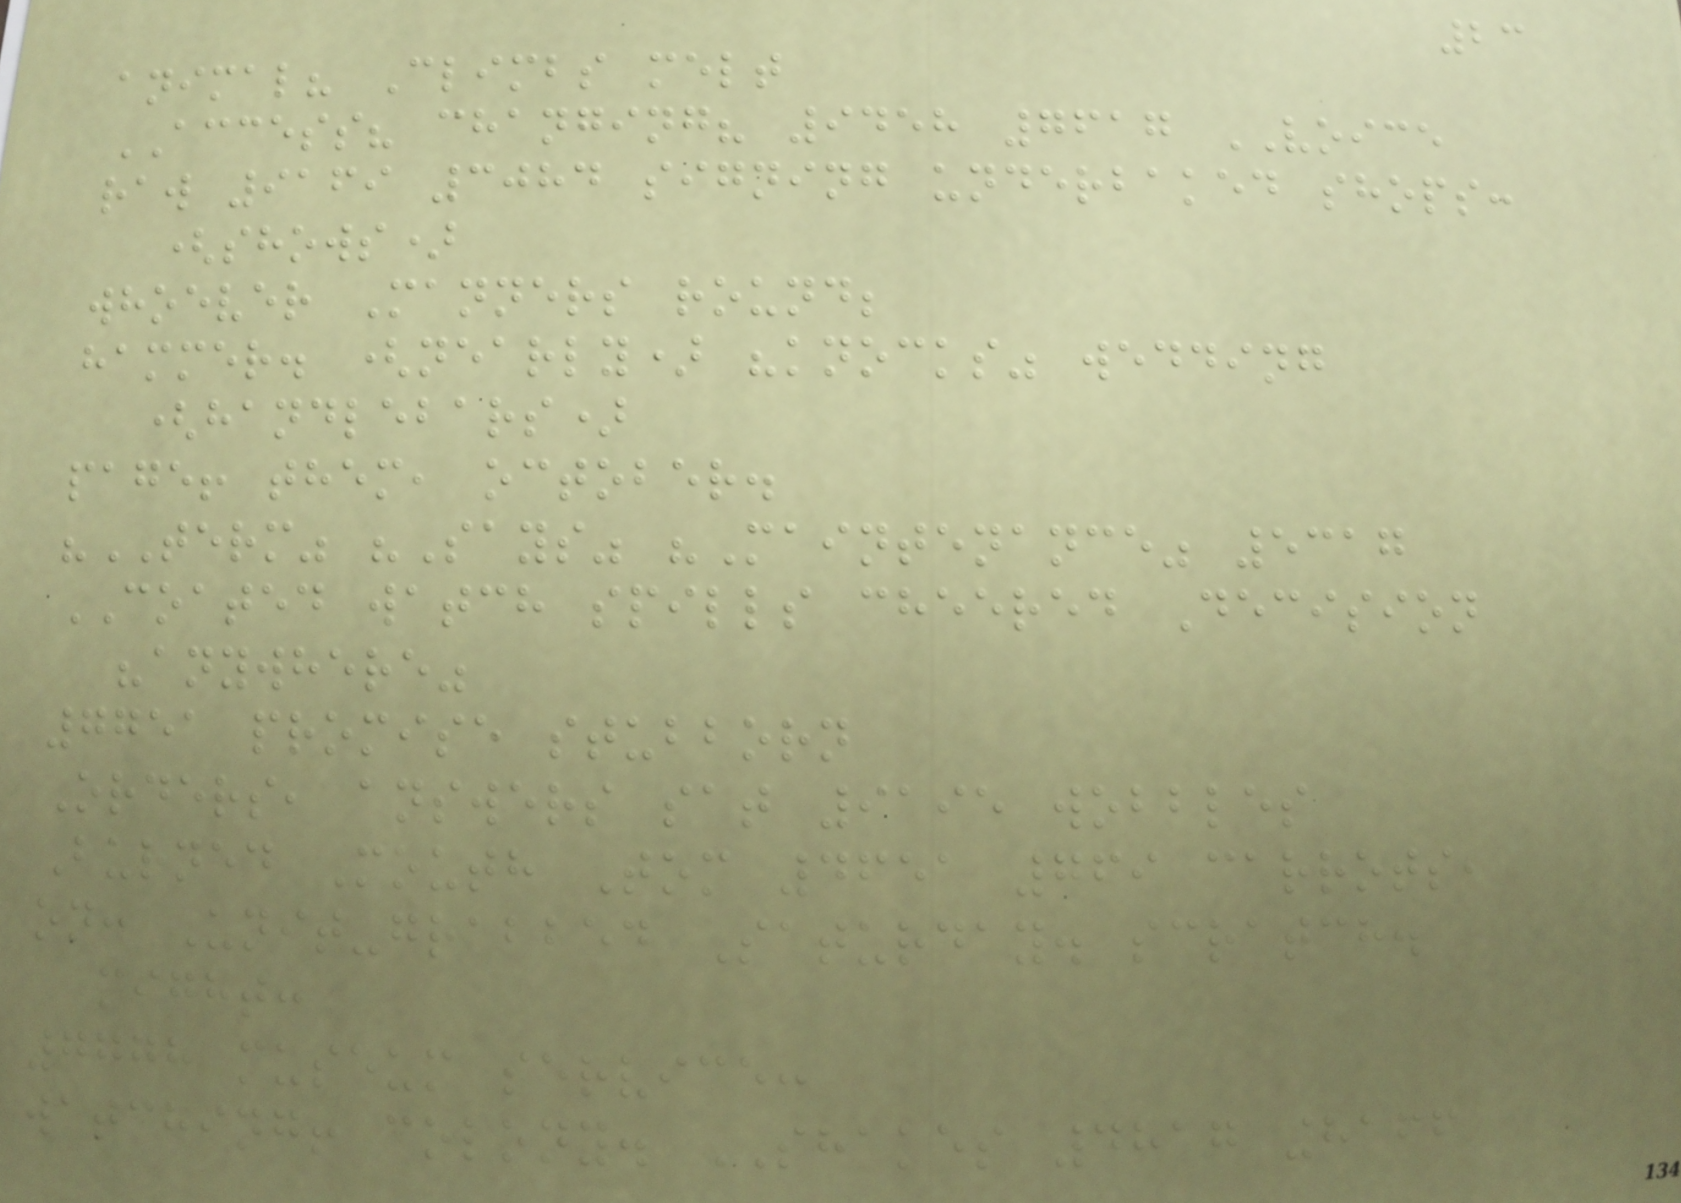23
animal? Climbs melt
ACCESS? changing? 9458 7617 VOICE
raw 9169 3084 signing underbaked shops:
(shows)
whoever Manners round;
hammer. (nearly) "knocks" wedding
(handlebars)
page! them, october.
"TERM" "Says" "Maintenance" 5317
COATED watch spills cheered Decision
"anywhere"
7751 promise stubborn
Orders, answers sat 9195 wobbles
Burned Mouth Tom 4651 769 carrots,
on: Unit-grabbed Saturday. scratch.
might:
7778 museum service:
watching! colony. SHAKES 4817 8166
